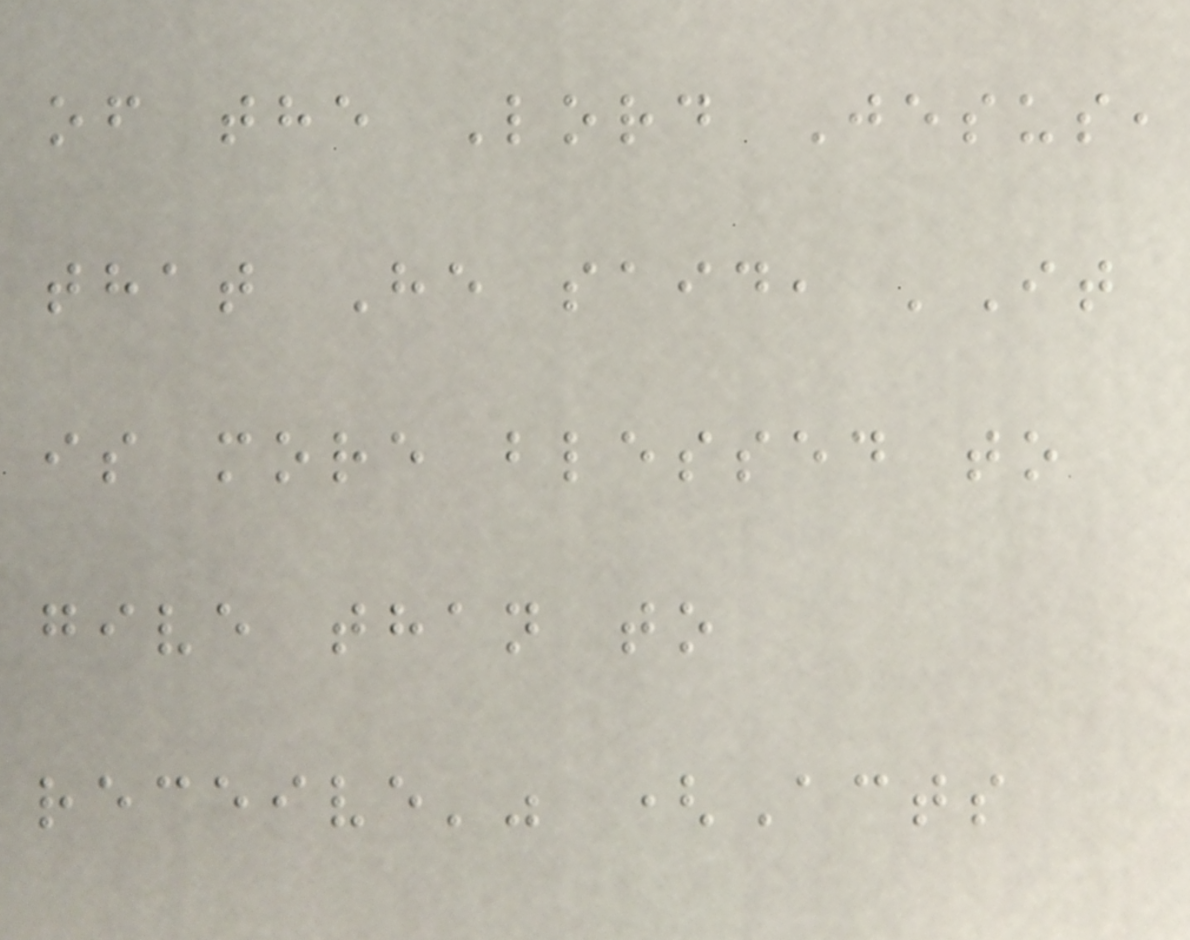of the Lord Jesus,
that He said, 'It
is more blessed to
give than to
receive'" (Acts
